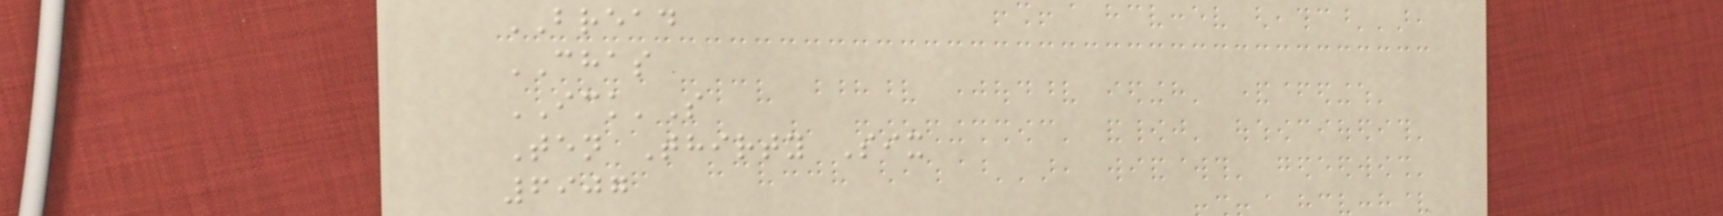BREAD
CHAS
ICK'S
Ten Thirty Six
6907
